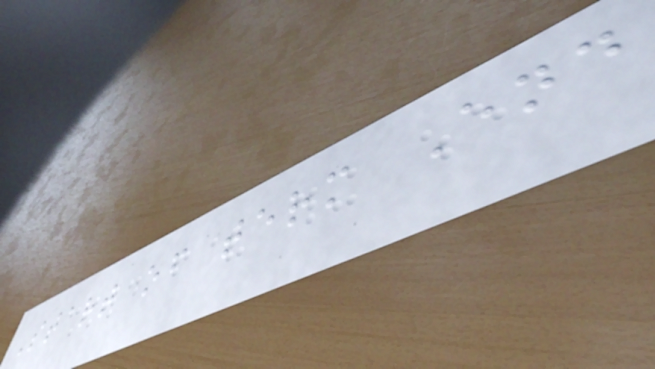Start of term End
